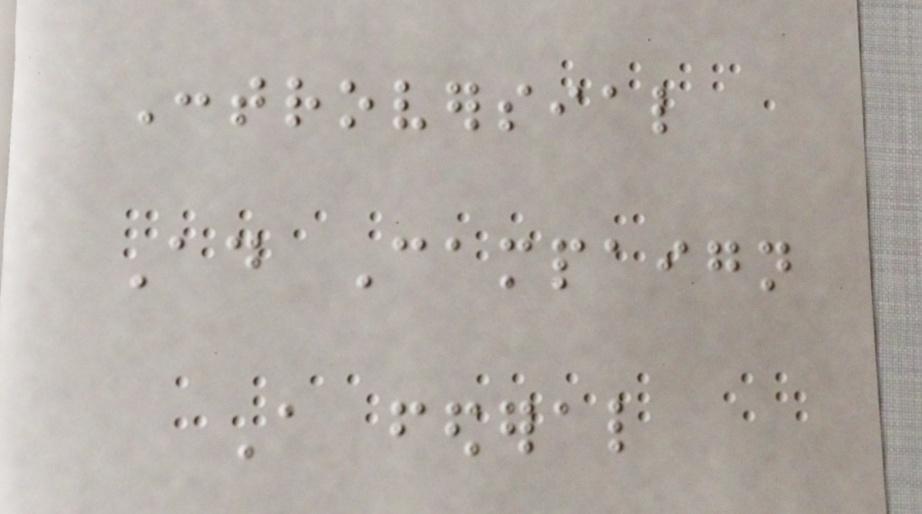Controversial
Ad Campaign
A federal
